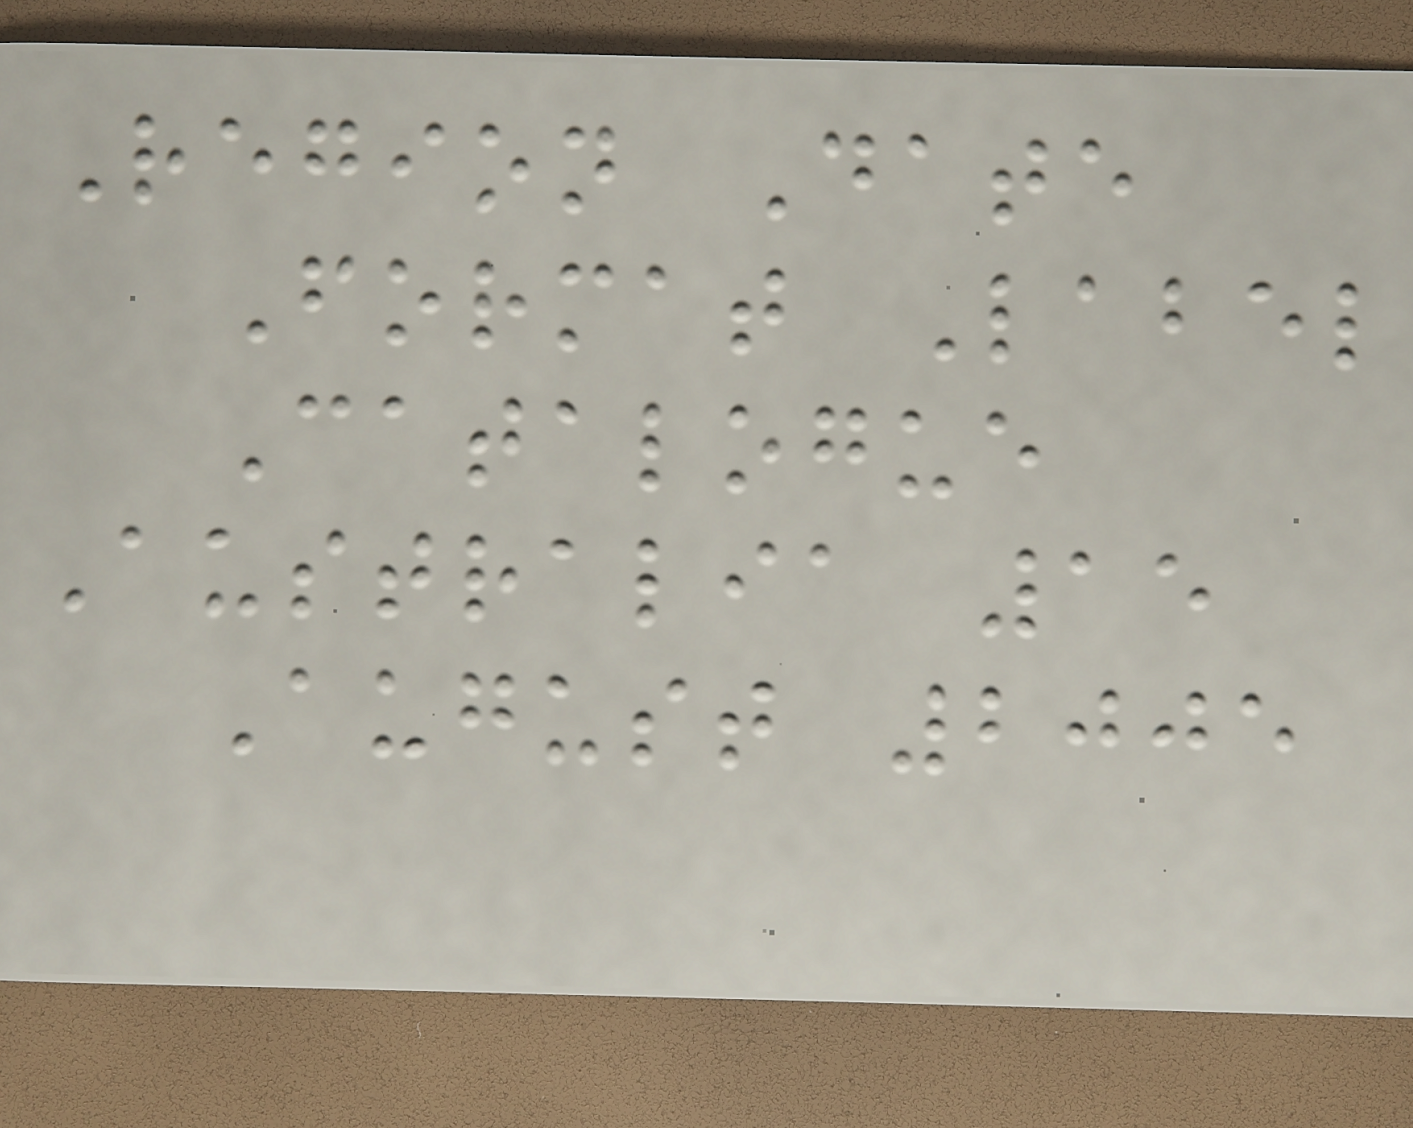Region Date
Format Label
Catalogue
Australia 15
August 2005
